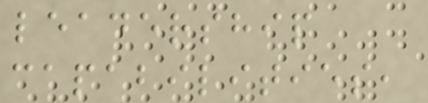leadership
capabilities,
